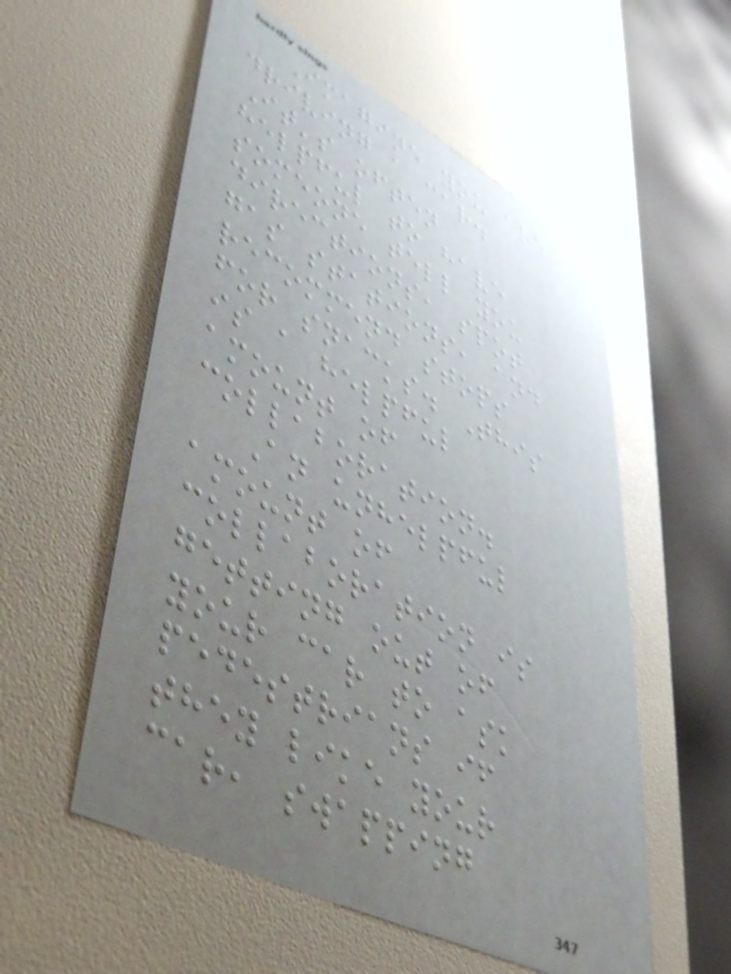Imagine you are
driving a car.
It's often
helpful to have
someone tell you
directions, spot
gas stations, and
recommend stops
for snacks. This
is a helpful
amount of
collaboration.
An unhelpful
amount of
collaboration is
getting out of
your car to ask
pedestrians if
they like your
car, swapping
